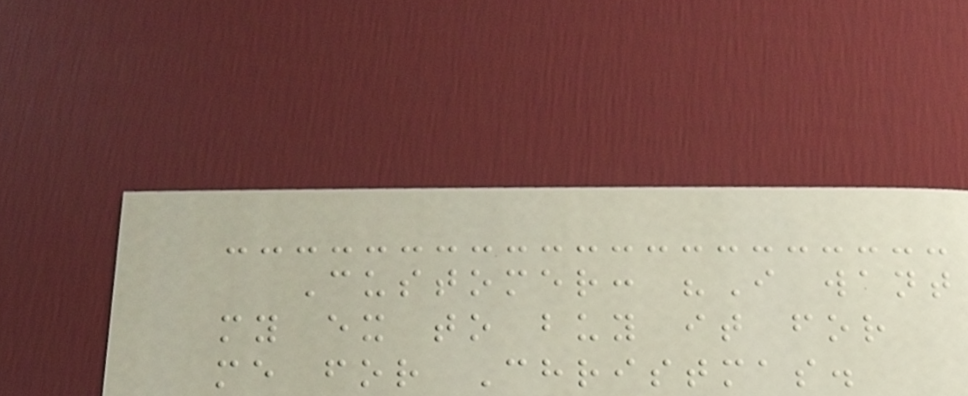Customer: "I want
my ex to buy it for
me for Christmas.
